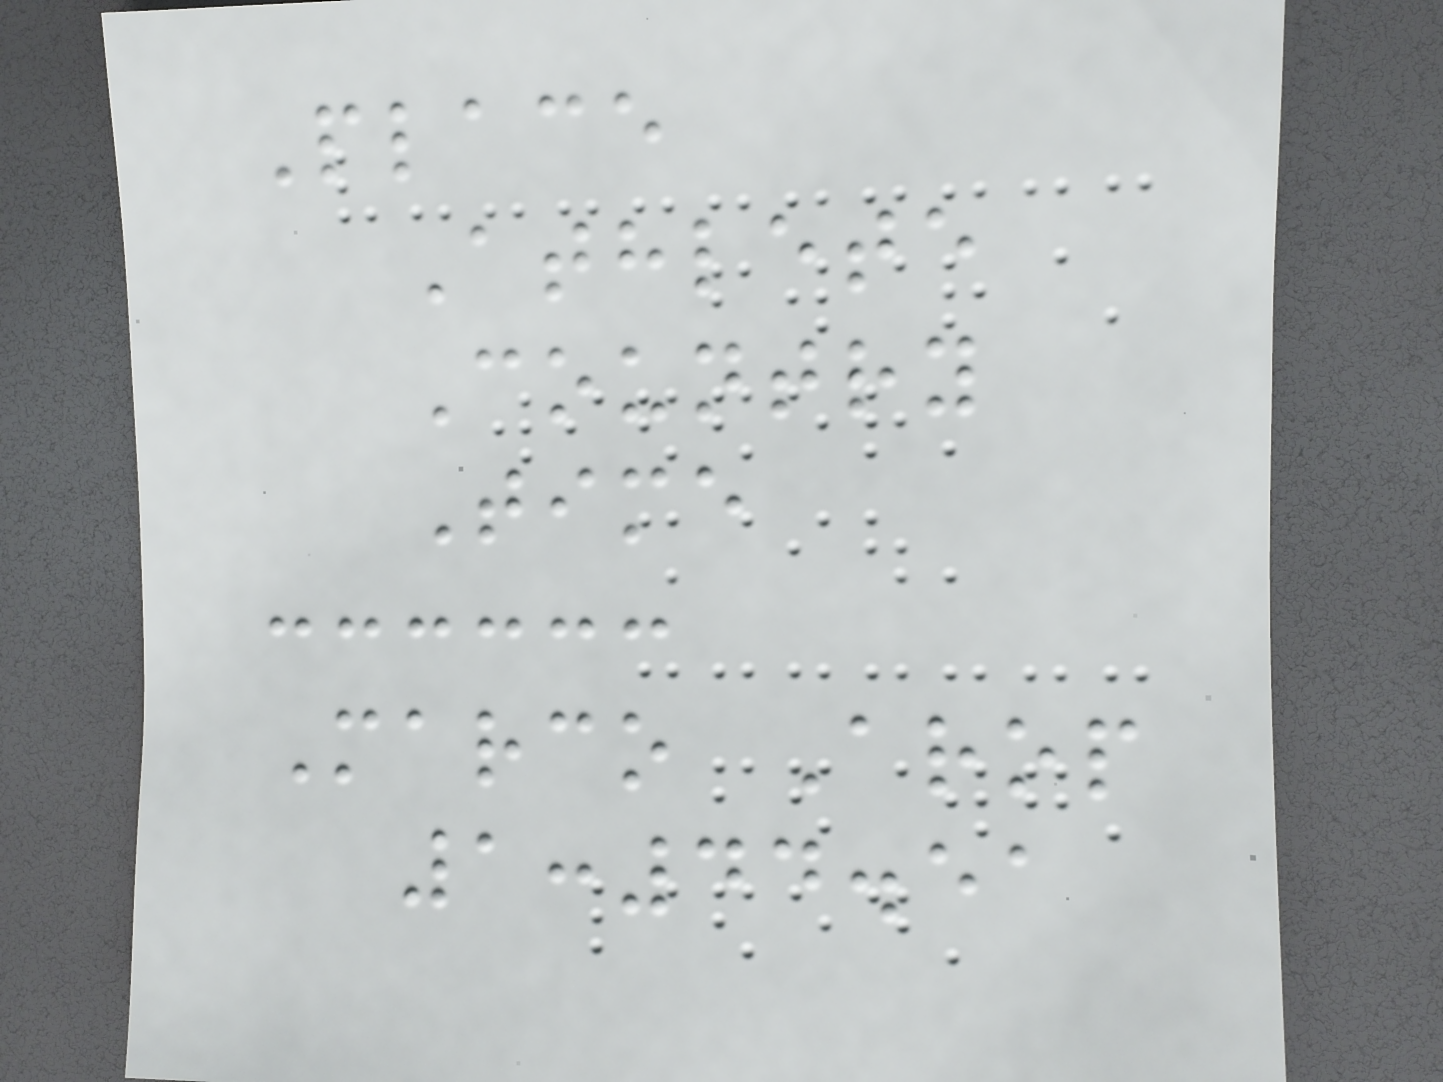Place
Athlete
Country
Time
Marco Arop
1:44.51
